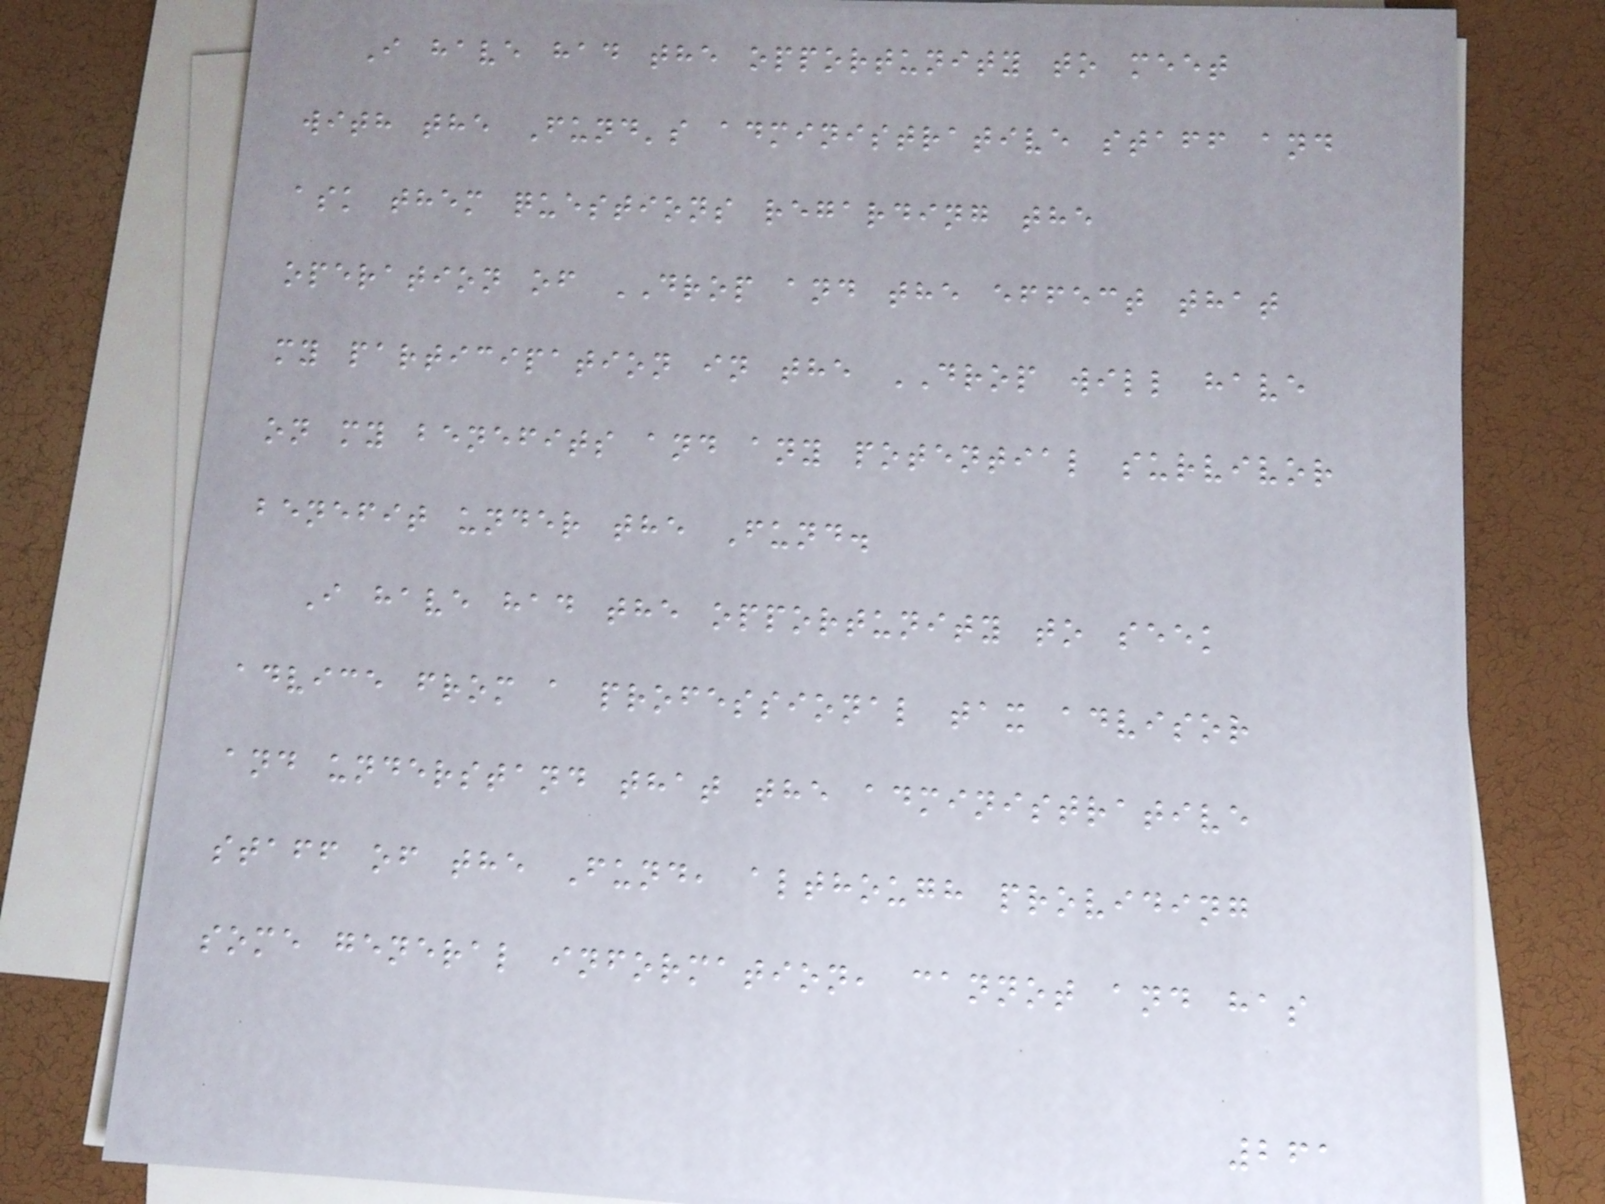I have had the opportunity to meet
with the Fund's administrative staff and
ask them questions regarding the
operation of DROP and the effect that
my participation in the DROP will have
on my benefits and any potential survivor
benefit under the Fund.
I have had the opportunity to seek
advice from a professional tax advisor
and understand that the administrative
staff of the Fund, although providing
some general information, cannot and has
261
